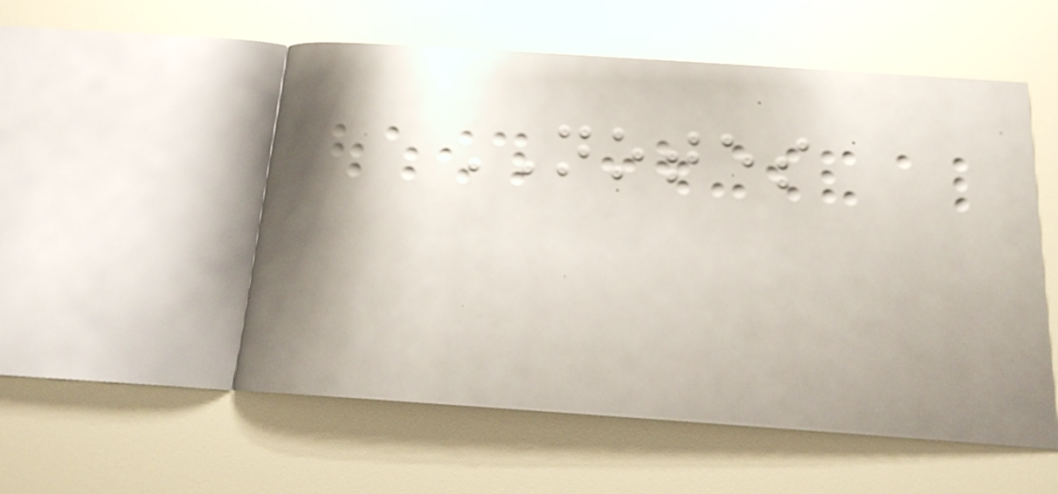NOTES
